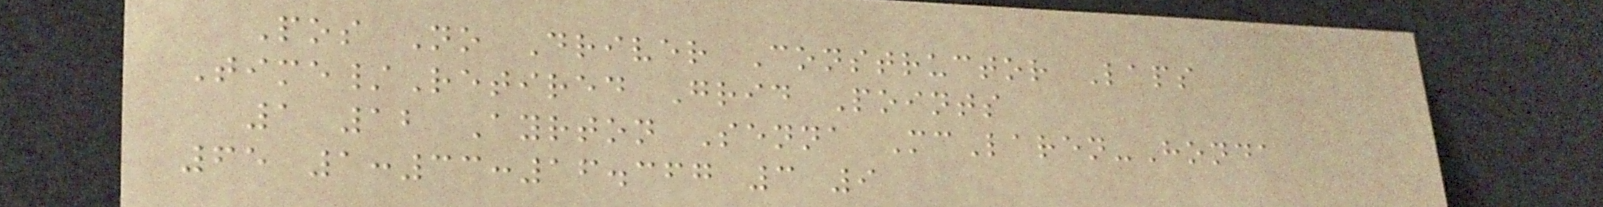Pos No Driver Constructor Laps
Time/Retired Grid Points
1 12 Ayrton Senna McLaren-Honda
65 1:33:16.367 3 9
